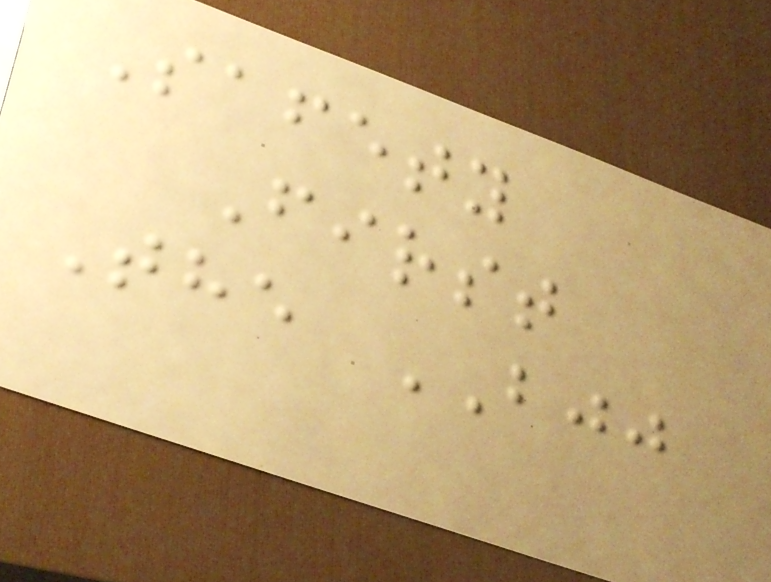Safety
First
The BJJ
